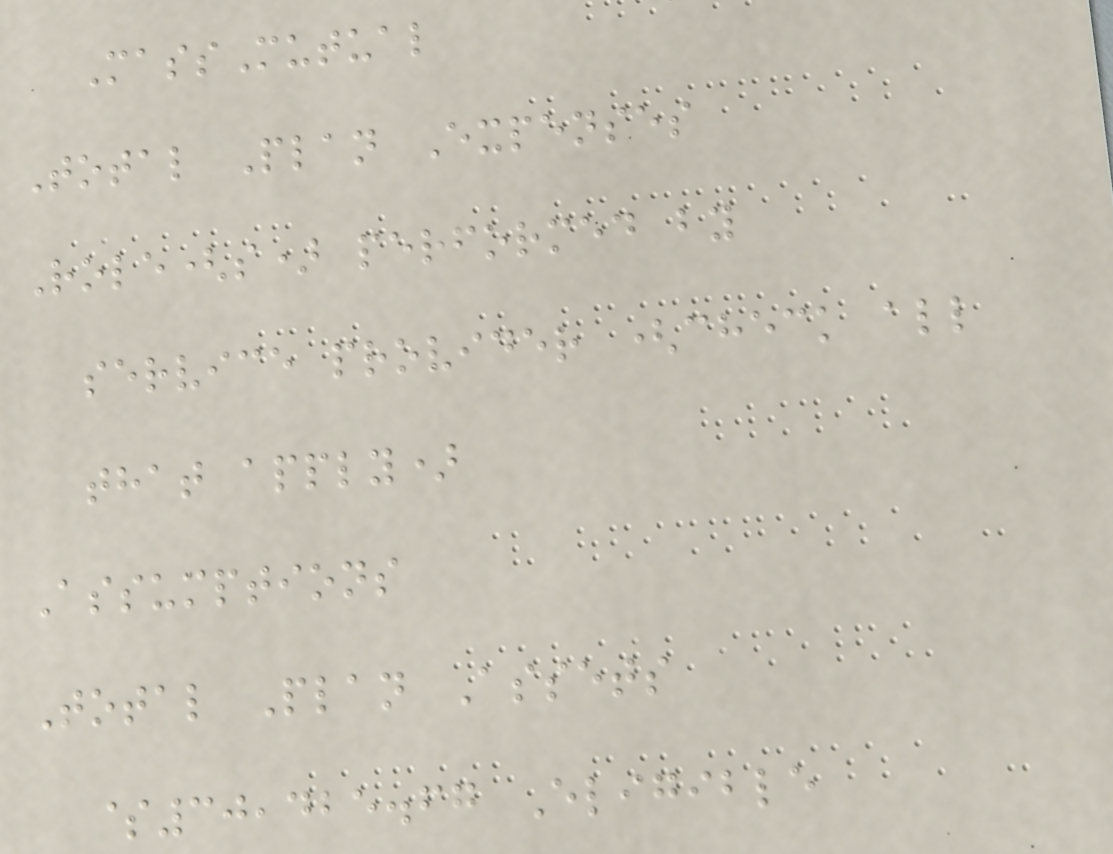MassMutual
Total Plan Expenses
Role(s) performed by
service provider (check all
that apply)
Assumptions
Total Plan Assets
$30,425.67 Eligible
